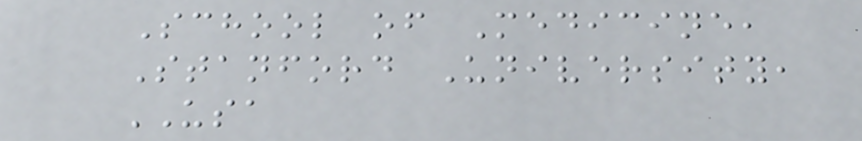School of Medicine,
Stanford University,
USA
